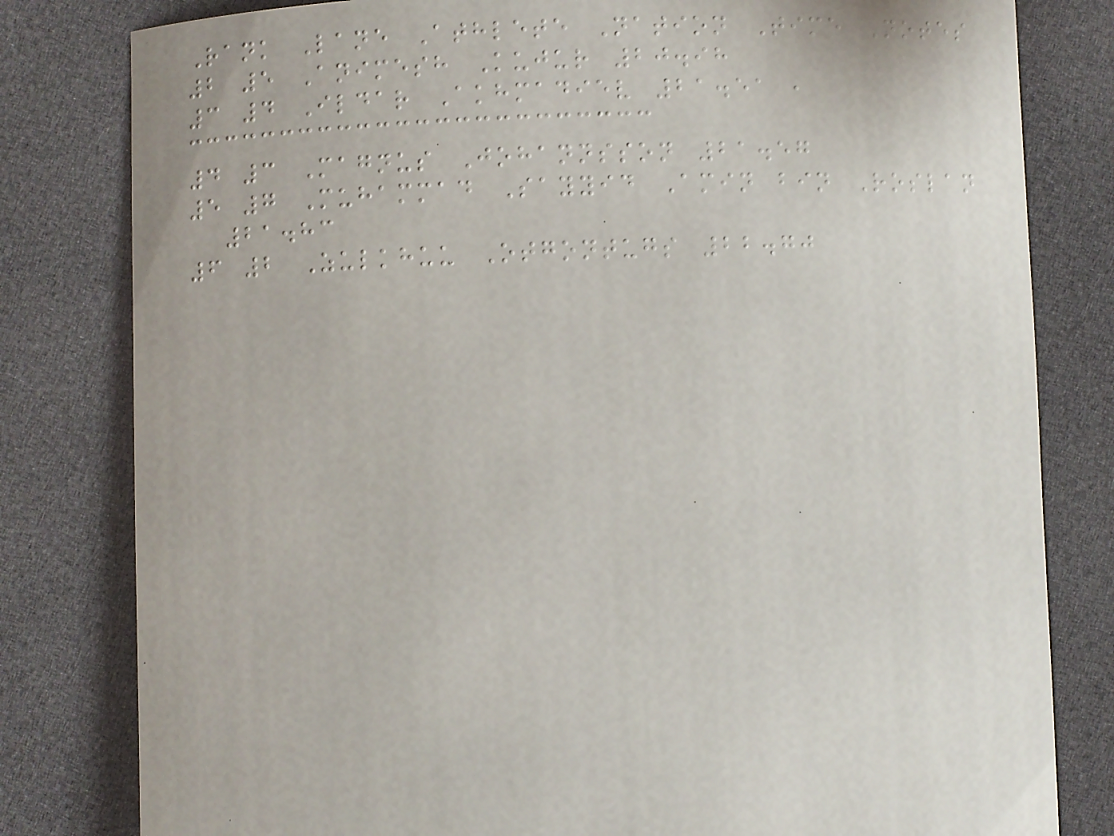Rank Lane Athlete Nation Time Notes
2 5 Animesh Kujur 20.98
3 4 Ildar Akhmadiev 21.51 ,
4 3 Magnus Johannsson 21.57
5 7 Muhammad Sayyid Amin bin Roslan
21.83
6 2 Zulkhuu Otgontugs 22.70
